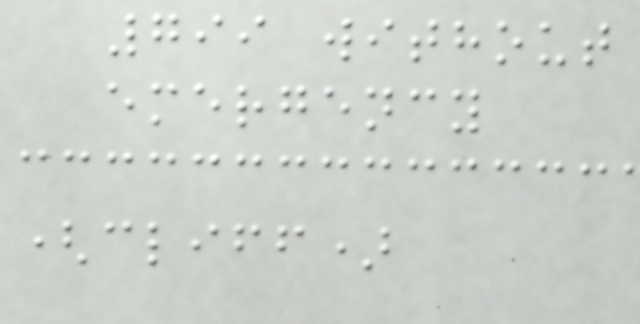799 without
emergency
(cliff)
